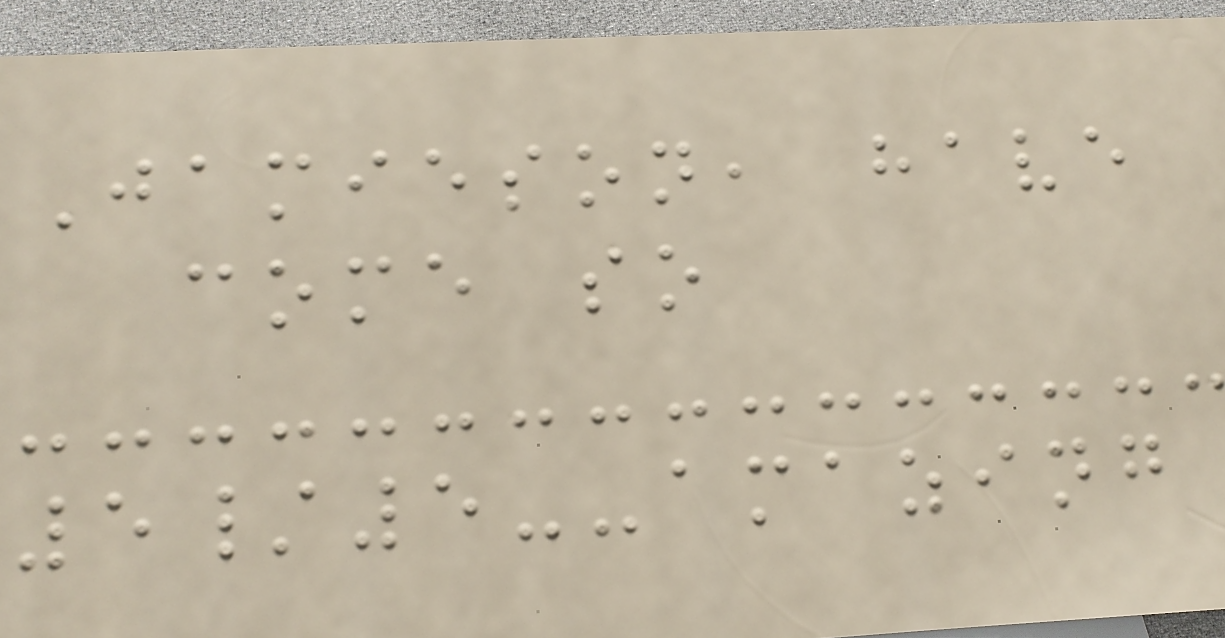Jamieson, have
come so
5/5--amazing
